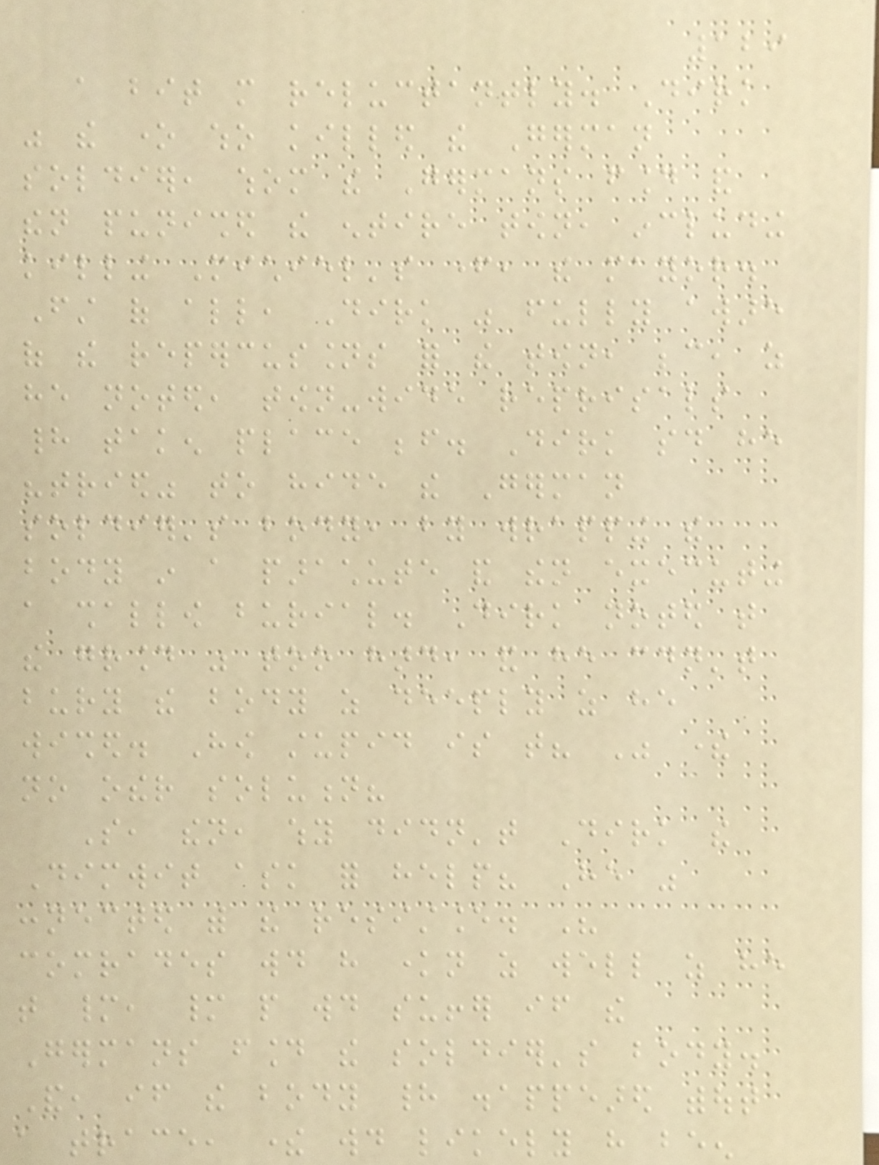129
a bit more reluctantly. Dirk
was the one who killed the German
soldier, whom the Germans found and
then punished the entire town, including
killing Michiel's father, the mayor.
First of all, Dirk was fully aware
of the repercussions for the town, because, as
he noted, town-wide reprisals
had taken place before. Dirk said he
"tried" to hide the German
soldier's body, by wrapping the
body in a parachute and then executing
a shallow burial. Dirk noted that
the ground was too hard, and he couldn't
bury the body as deeply as he
wished. How stupid is that? Was there
no other solution?
So, then, why didn't Dirk the
Dimwit ask for help? He was
connected with the resistance. His
comrades would have known as well as he
that many, many people would suffer if the
Germans found the soldier's body.
And, if the body had disappeared without
a trace, there would likely have been
